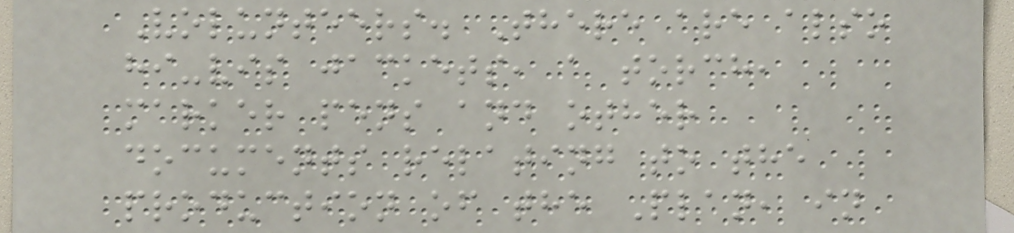Volunteers. There are also
hi-vis jackets, a torch,
marker pens and other
documents relating to the
production of the Plan, in
